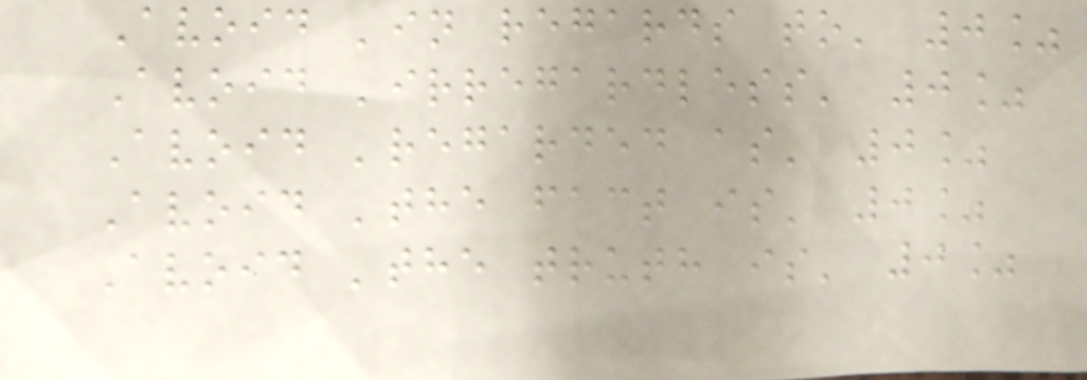Avoid 'in regards to' 0%
Avoid 'irregardless' 0%
Avoid 'regarded as' 0%
Avoid 'the fact is' 0%
Avoid 'the truth is' 0%
